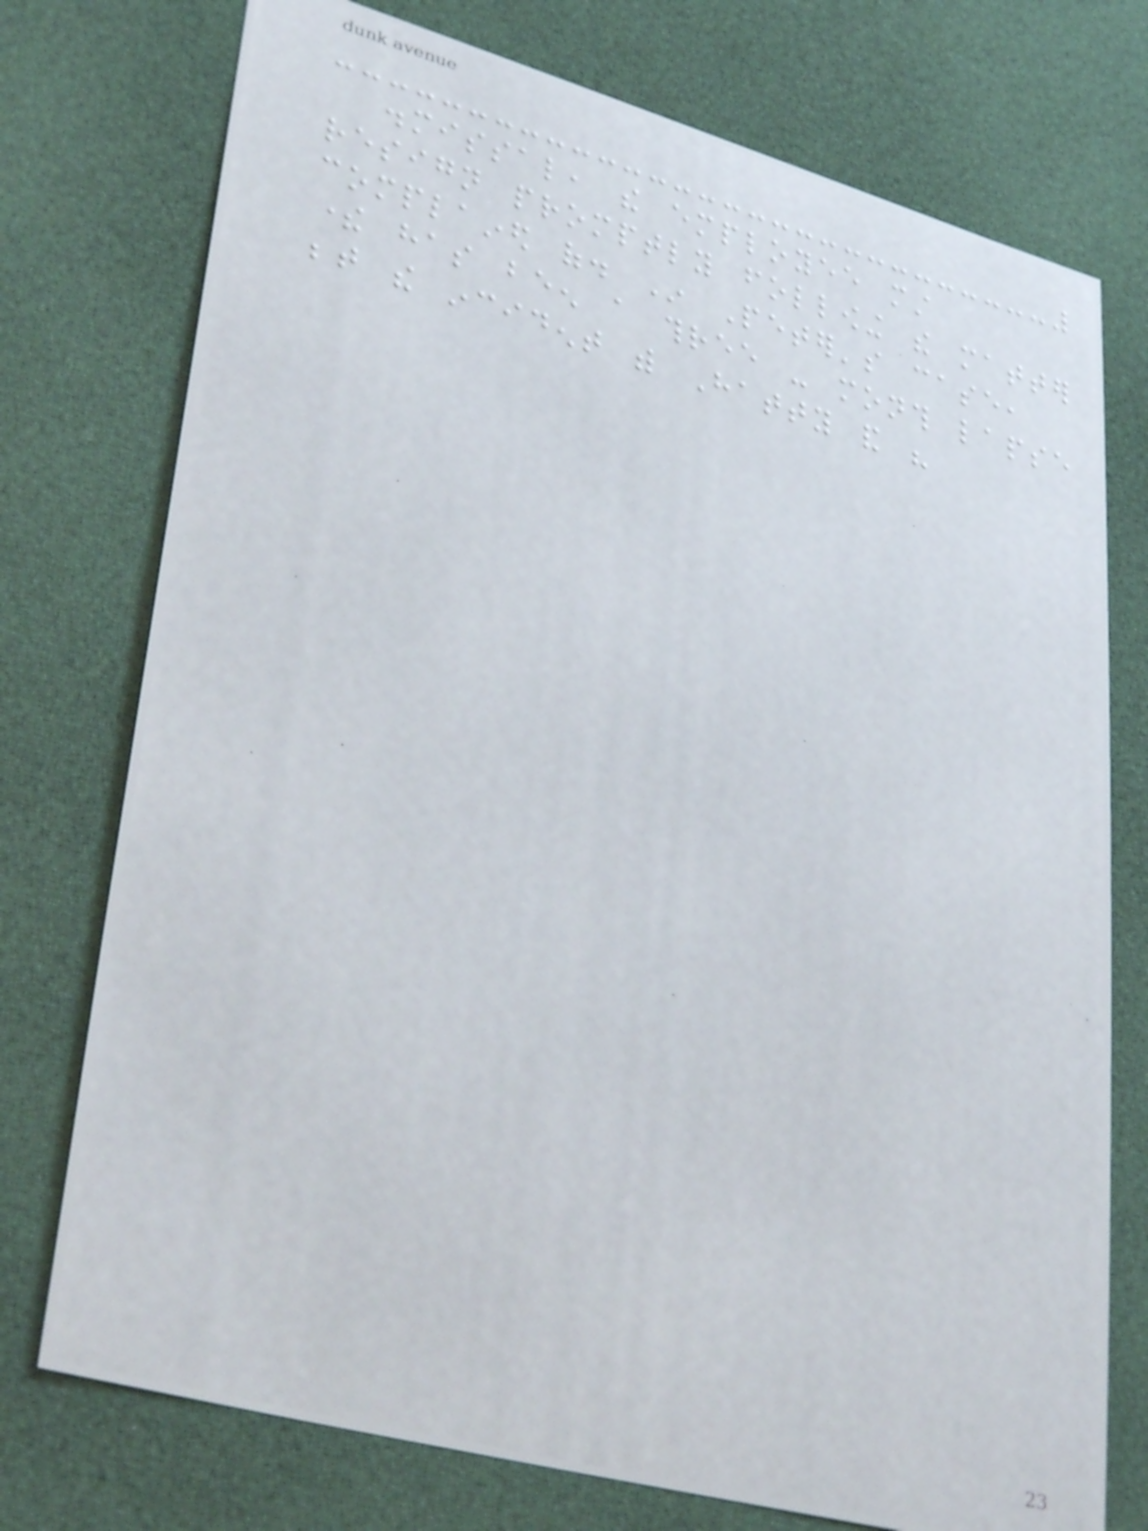dismissal, the employee must
resign promptly following the matter
complained of. In Peter's case,
there has been a three - month lapse
between the incident with Hatty and his
